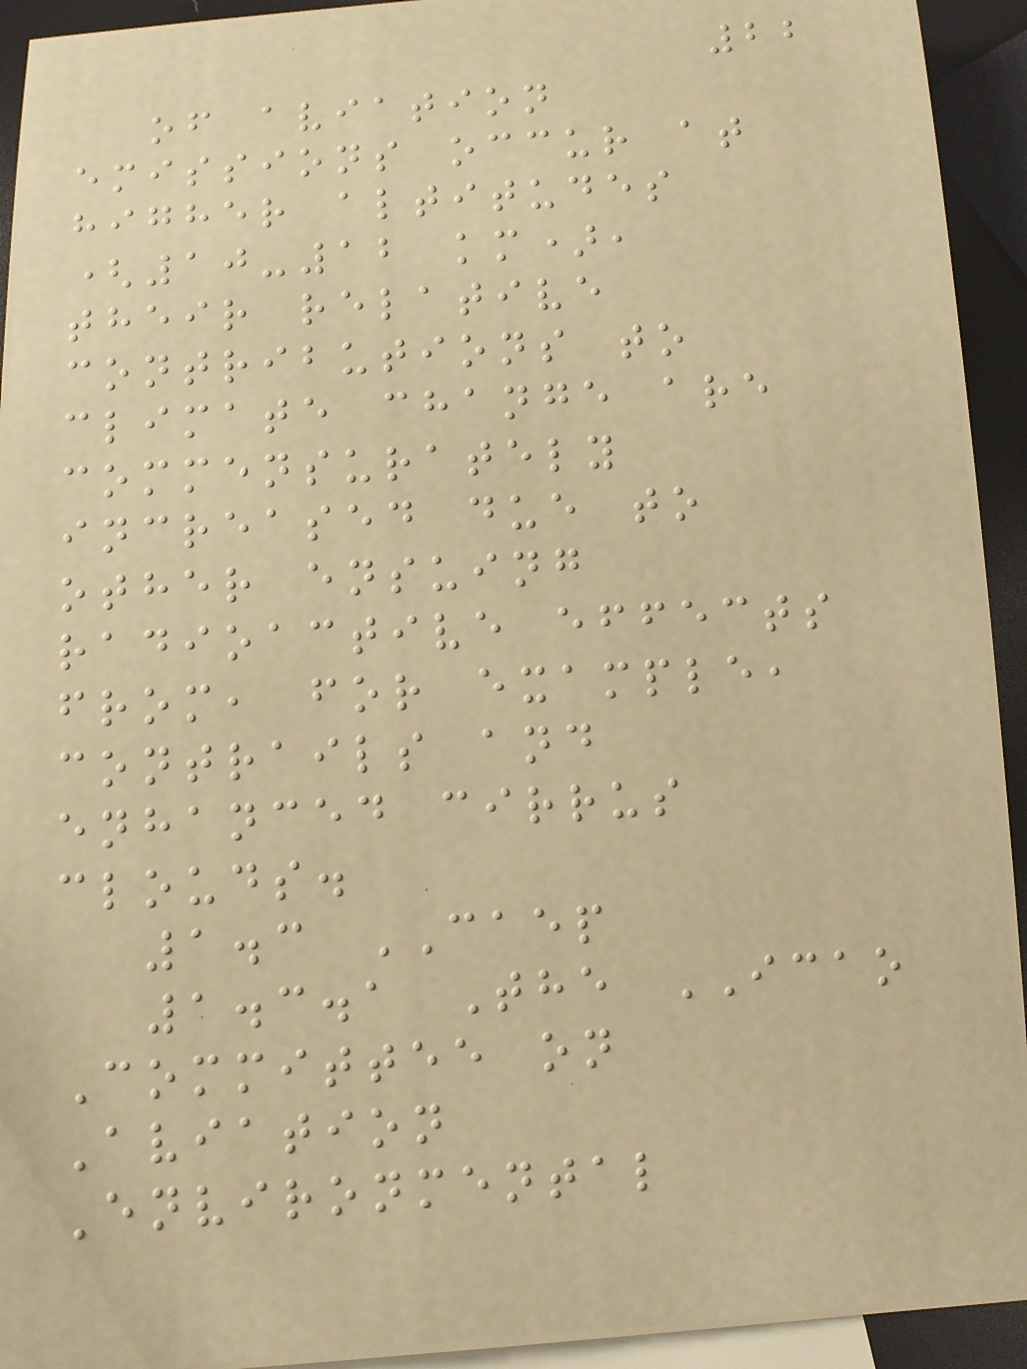22
of aviation
emissions occur at
higher altitudes
(10-12 km),
their relative
contributions to
climate change are
commensurately
increased due to
other ensuing
radioactive effects
from, for example,
contrails and
enhanced cirrus
clouds.
1.3 CAEP
1.3.1 The ICAO
Committee on
Aviation
Environmental
